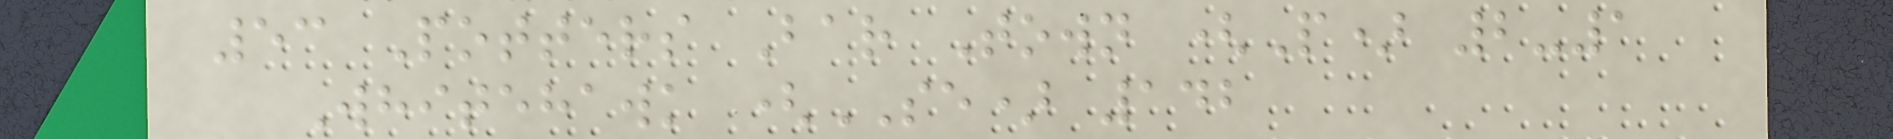53 Potters Bar Town (P) 2-1
Whitehawk (SE) 142
